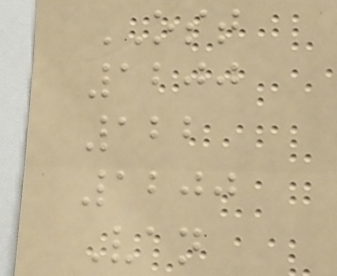OST
1200
122
1200
Van
